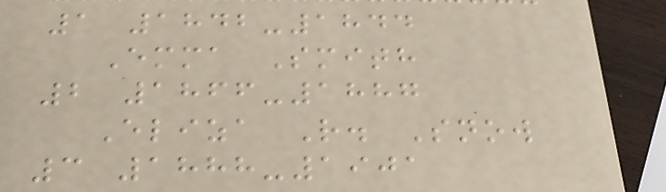1 1842-1844
Emma Smith
2 1866-1887
Eliza R. Snow
3 1888-1901
